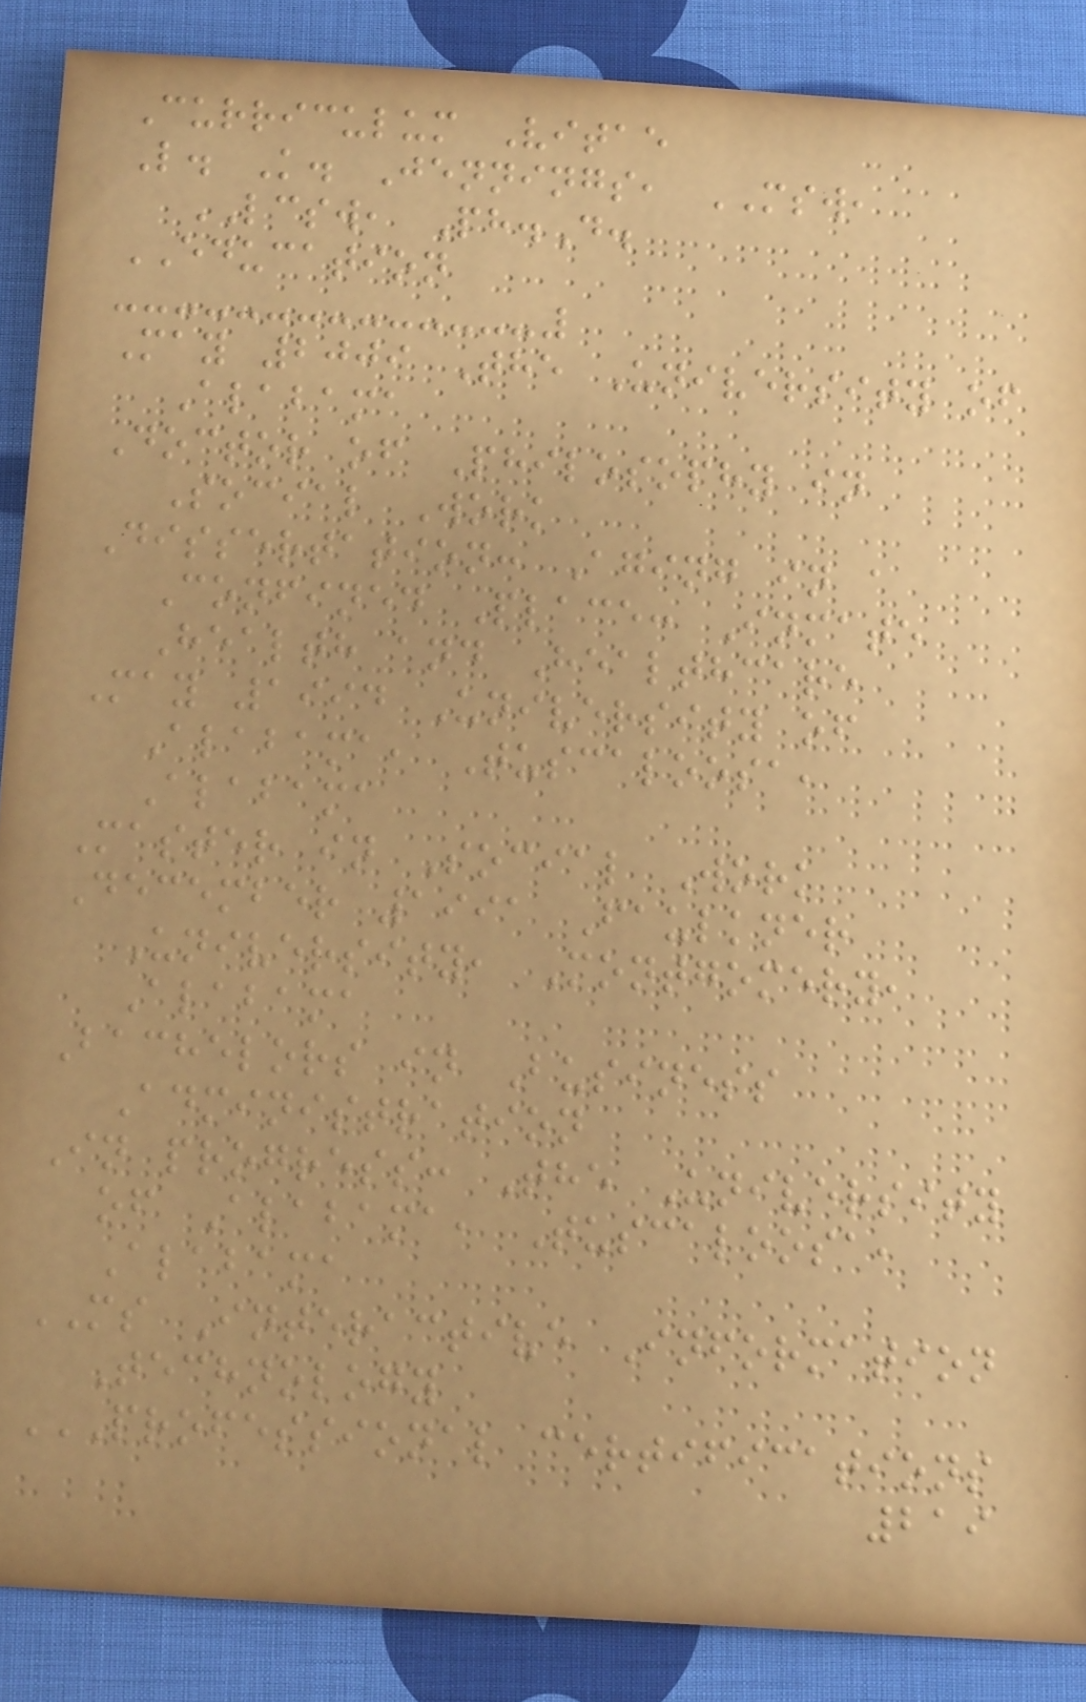Curriculum Vitae
L. K. Jennings, MSW,
LCSW, Ph.D.
EDUCATION
May 2009 The University of
Alabama
Doctor of Philosophy in
Social Work
Dissertation: Aging in a
Confined Place: Inmate
Health and Healthcare
May 1994 University of
Alabama, Tuscaloosa,
Alabama
Master in Social Work
December 1991 Faulkner
University, Montgomery,
Alabama
Bachelors in Business
Administration
In progress: The University
of Alabama, Tuscaloosa,
Alabama
MS Interactive Information
Technology
PROFESSIONAL CERTIFICATIONS
219
